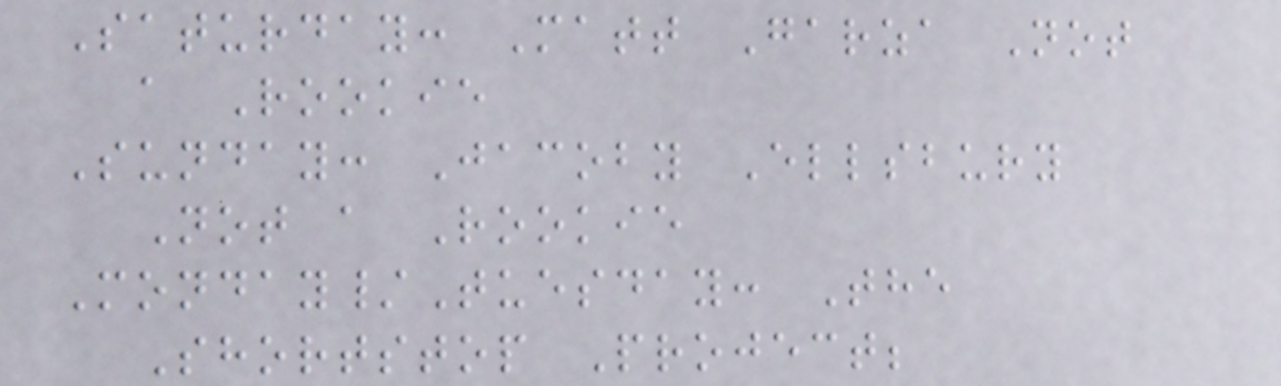Saturday: Matt Garza Not
a Rookie
Sunday: Jacoby Ellsbury
Not a Rookie
Monday/Tuesday: The
Shortstop Project;
